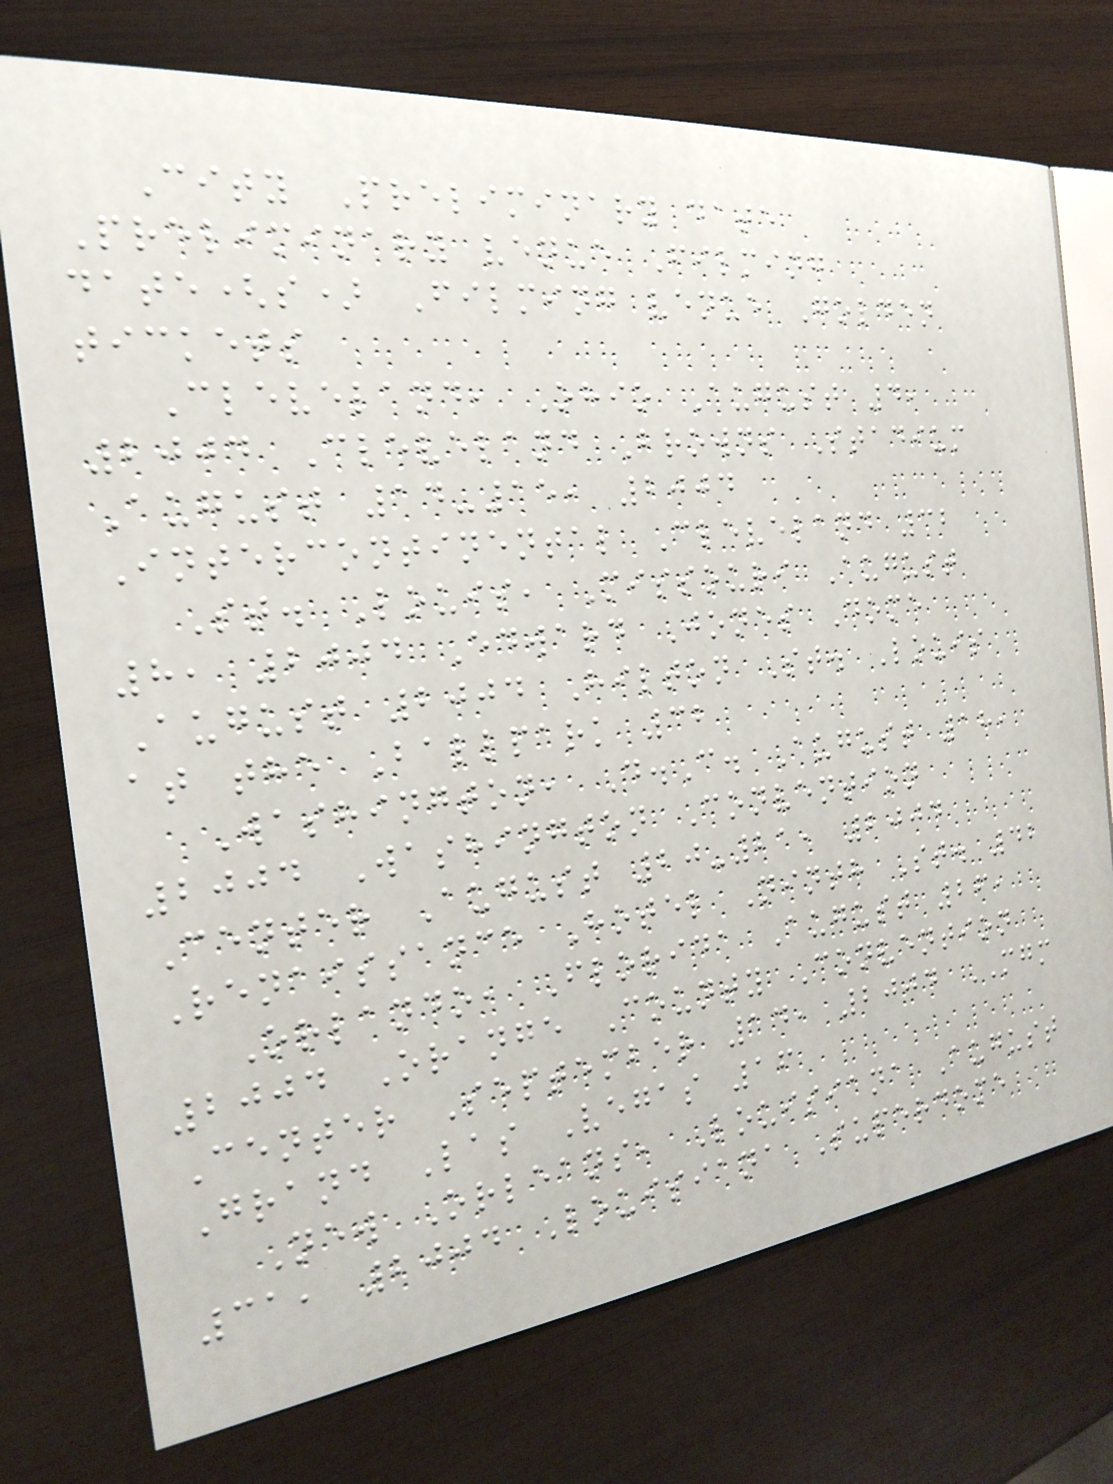City Preliminary date
Preliminary venue Filming
date(s) Filming venue Golden
tickets
Cleveland, Ohio August 4,
2004 Cleveland Browns Stadium
August 14-15, 2004
Intercontinental Cleveland 32
St. Louis, Missouri August
8, 2004 Edward Jones Dome
August 2004 Hilton St. Louis
at the Ballpark 32
Washington, D.C. August 18,
2004 Washington Convention
Center August 20-21, 2004
Renaissance Hotel Ninth St. 42
Orlando, Florida August 26,
2004 Orange County Convention
Center September 14, 2004 MGM
Grand Las Vegas 16
New Orleans, Louisiana August
31, 2004 Louisiana Superdome
